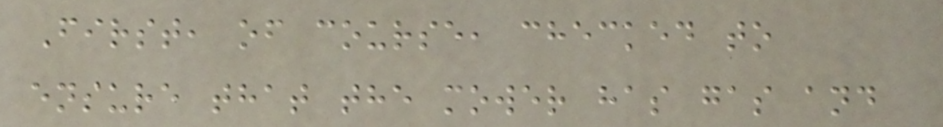First, of course, checked to
ensure that the mower has gas and
